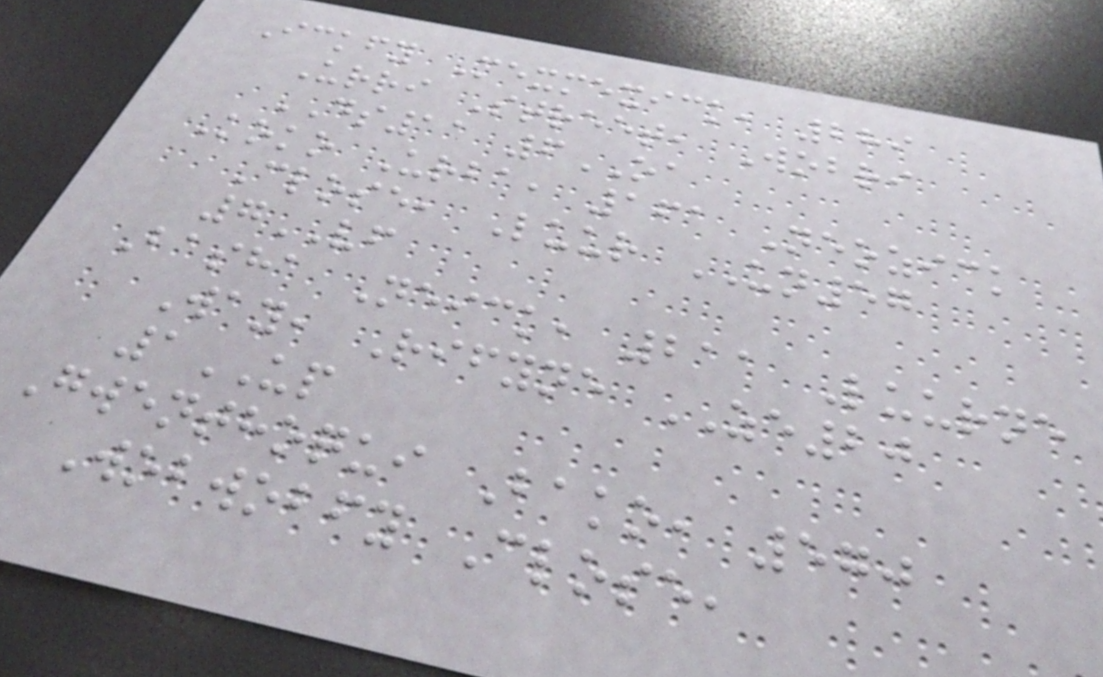Ickfy Mexmexick, 289
Urri Street, Wobri
DS11 6OA
Koko Urba, 161 Neozick
Close, Luur UN57
7VF
Basha Neick, 211 Luurne
Way, Rifyne ZE20
1UP
Gwenthoqui Bako, 570
Wobwobfy Close,
